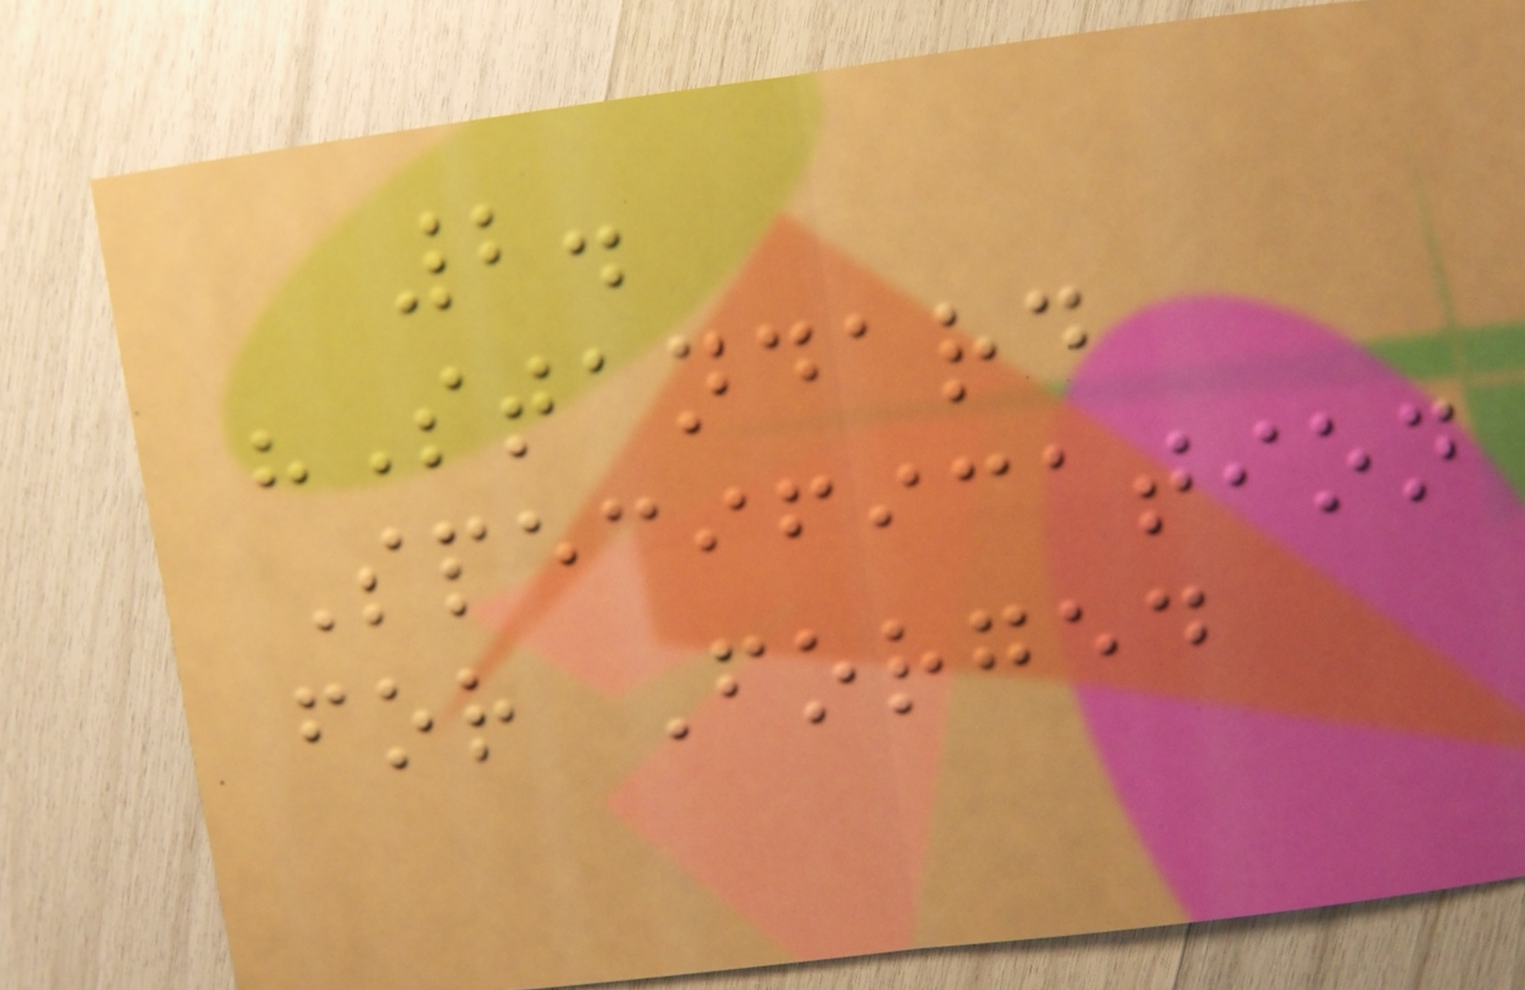2.
"Standard
Specification
for Forged
